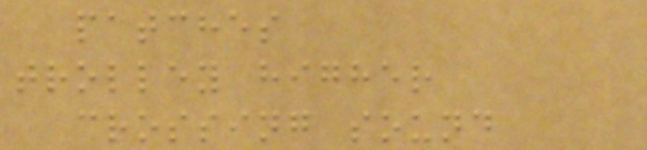patches
trolley higher
crossing sound
